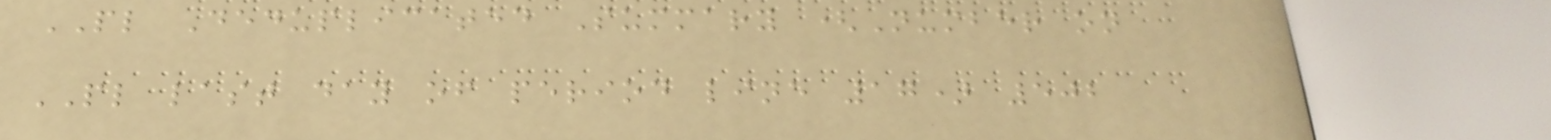PL Deduplicated Summary (Number on
PL last day of period line 17) 502
